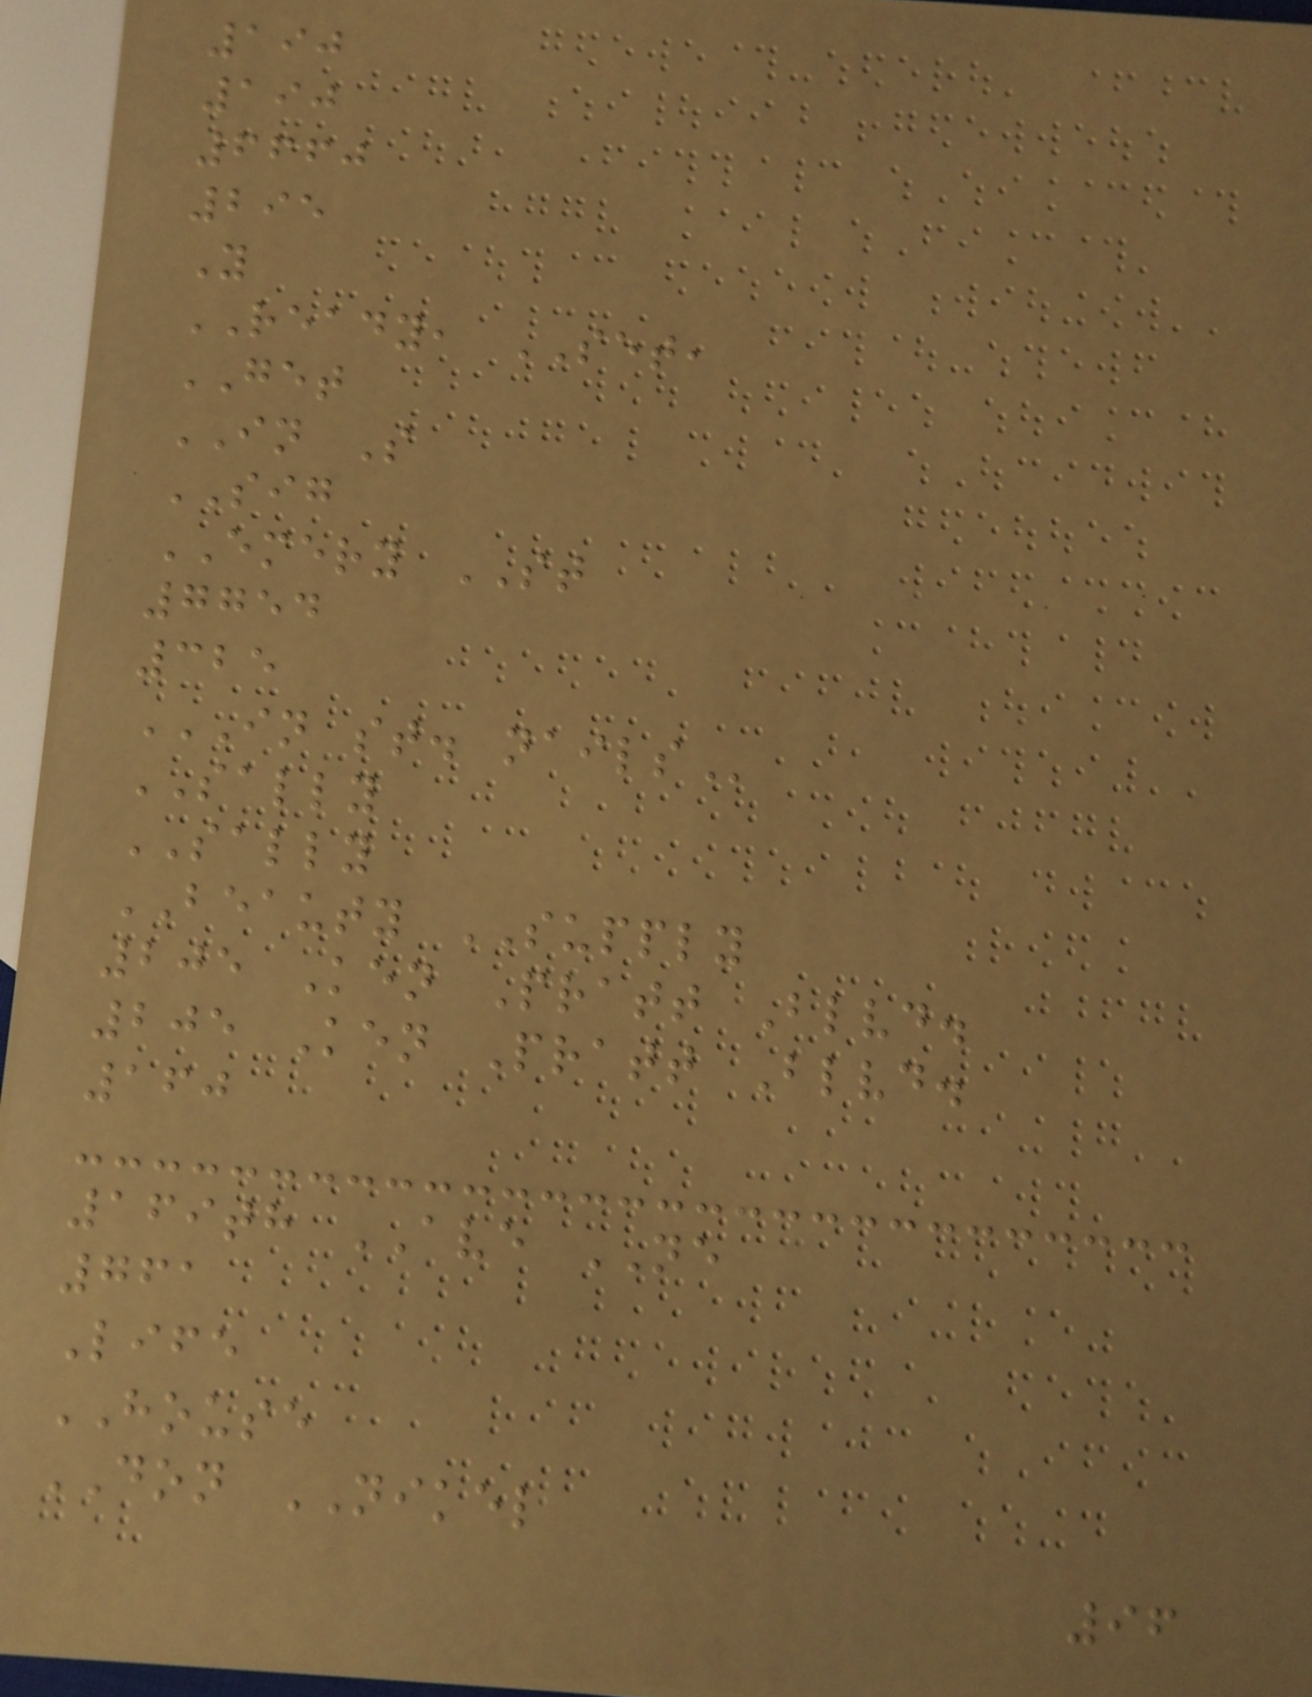190
190
6660
295
Y
READY, SET,
GET
IN S
SIG
EMERY ST
7754
325
IN ST. NAILS
SALLY
SALLY
BEAUTY SUPPLY
205 Ken Pratt Blvd.
205 Ken Pratt Blvd.
160
169th AVE NE
761
Life
HOUSE
DON NIKEL
96
